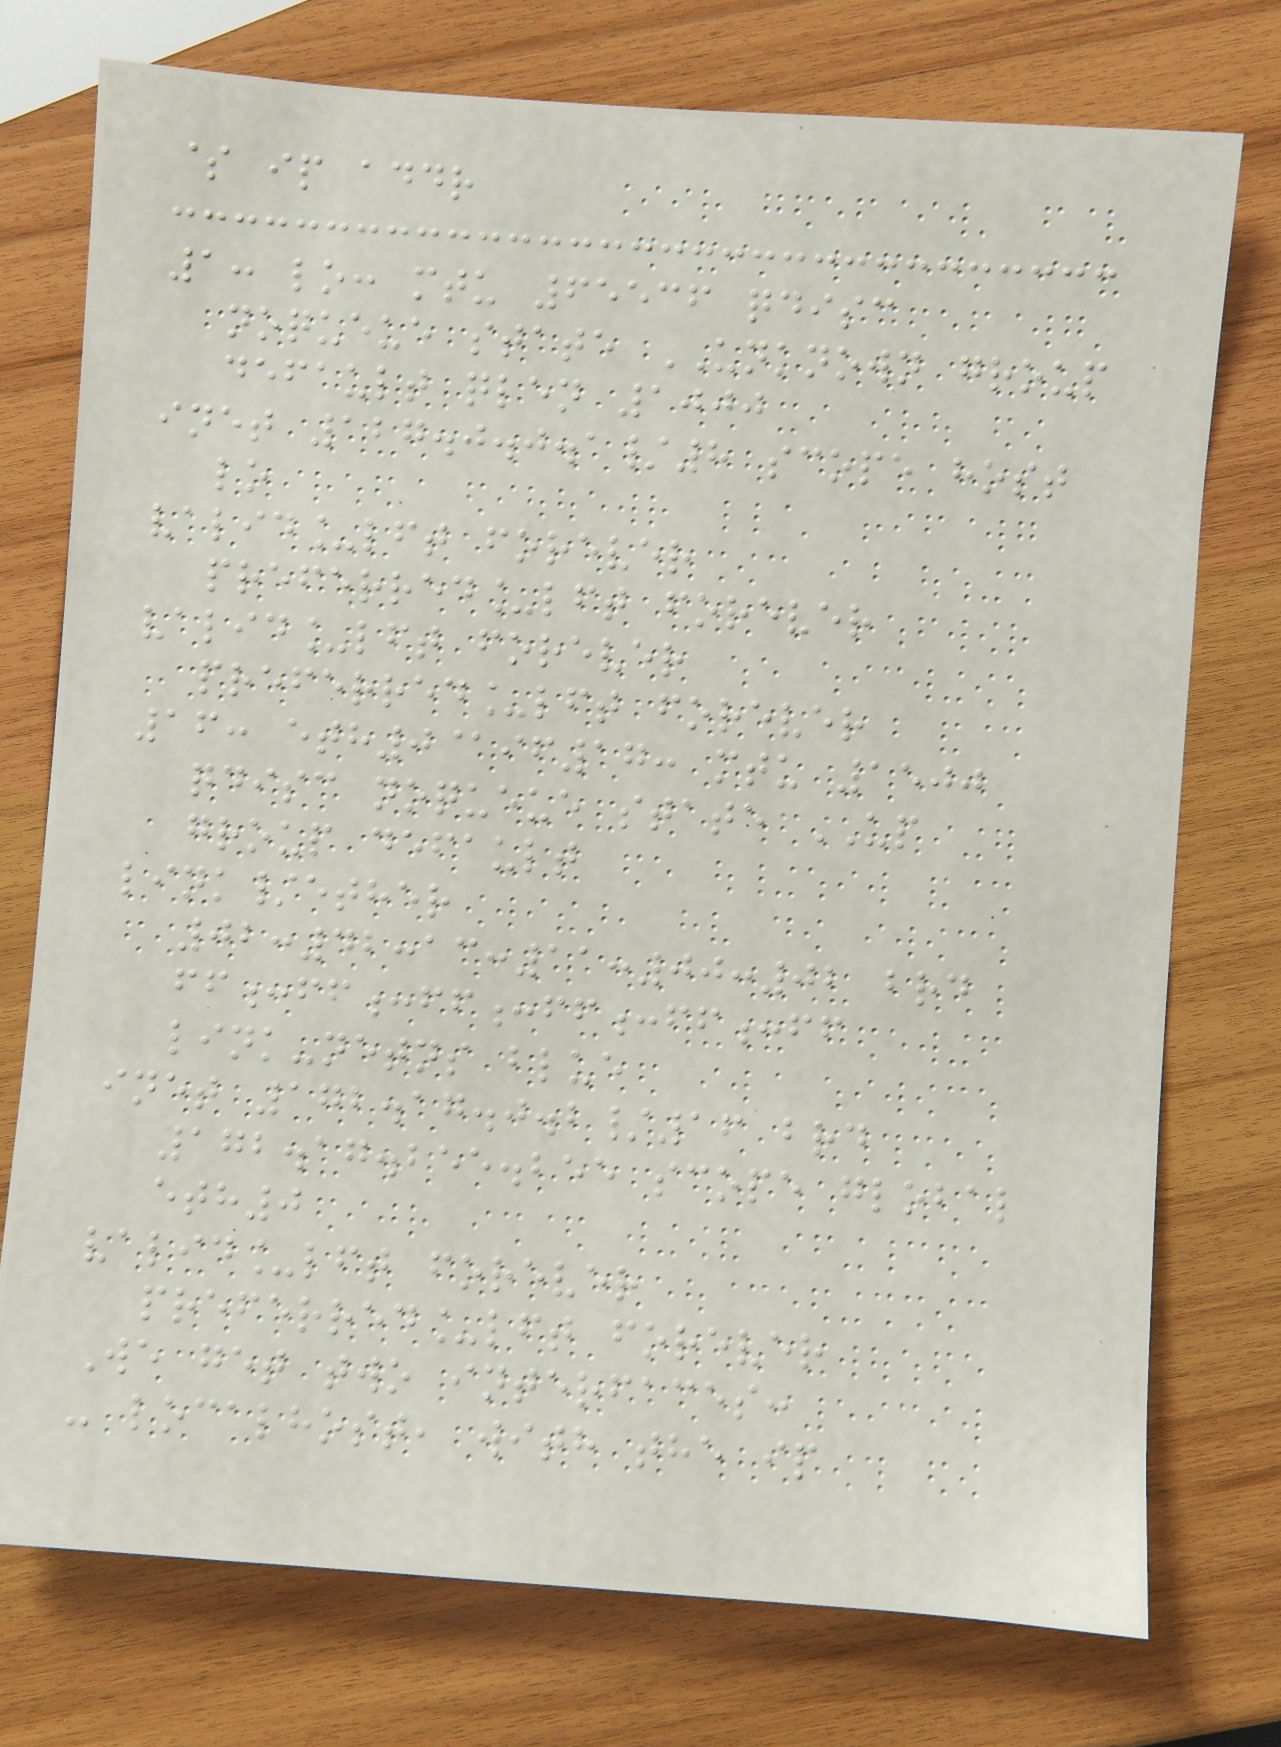$ ip addr
1: lo: mtu 65536 qdisc
noqueue state UNKNOWN group
default qlen 1000
inet 127.0.0.1/8 scope host
lo
valid_lft forever
preferred_lft forever
valid_lft forever
preferred_lft forever
16: eth0@if17: mtu 1500
qdisc noqueue state UP
group default
link/ether
02:42:ac:11:00:02 brd
ff:ff:ff:ff:ff:ff
link-netns blue
inet 172.17.0.2/16 brd
172.17.255.255 scope global
eth0
valid_lft forever
preferred_lft forever
We get two interfaces:
- localhost, with the ip
